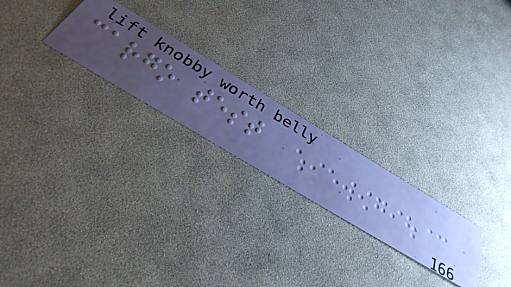cargo test
